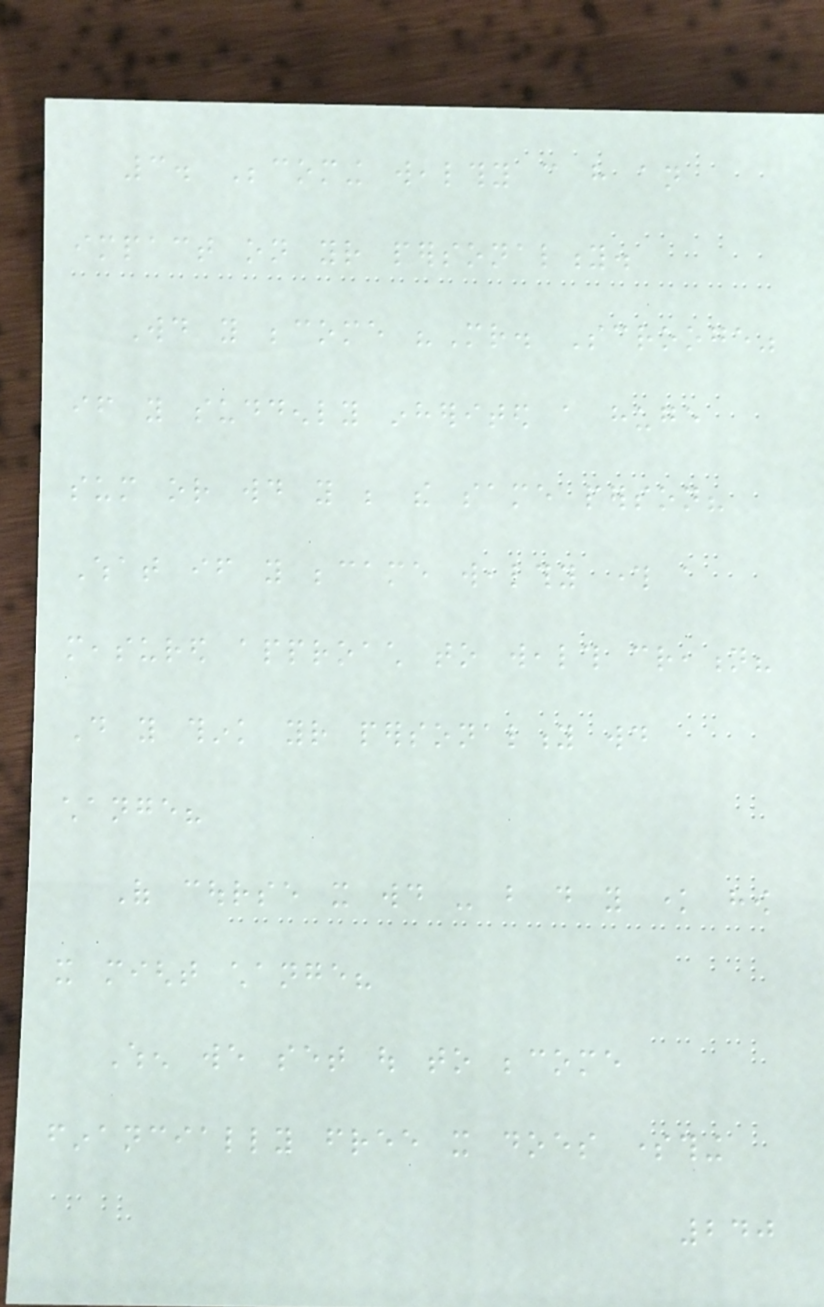3. Becoming wealthy can have an
impact on your personality.
Would you become "Mr. Scrooge"
if you suddenly inherited a huge
sum or would you be the same person?
What if you became wealthy through a
measured approach to wealth creation?
Do you think your personality would
change?
Of course it would - but do you know how
it might change?
When we set out to become
financially free it does something
240
